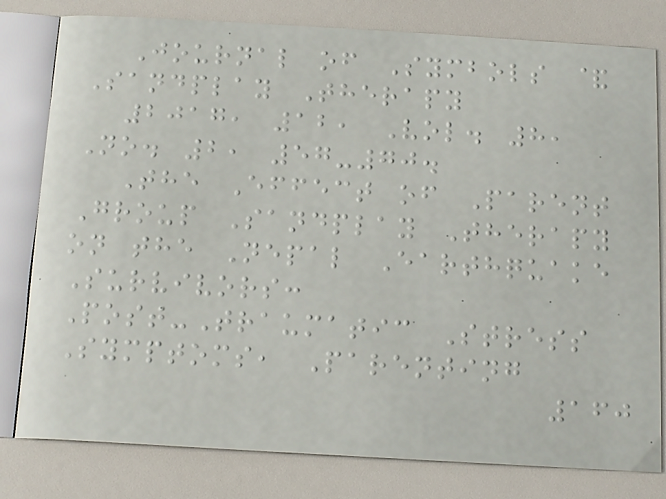Journal of Symbols &
Sandplay Therapy
2017, 12, Vol. 8,
No. 2, 57-70.
The Effect of Parent
Group Sandplay Therapy
on the Nepal Earthquake
Survivors:
Post-Traumatic Stress
Symptoms, Parenting
160
